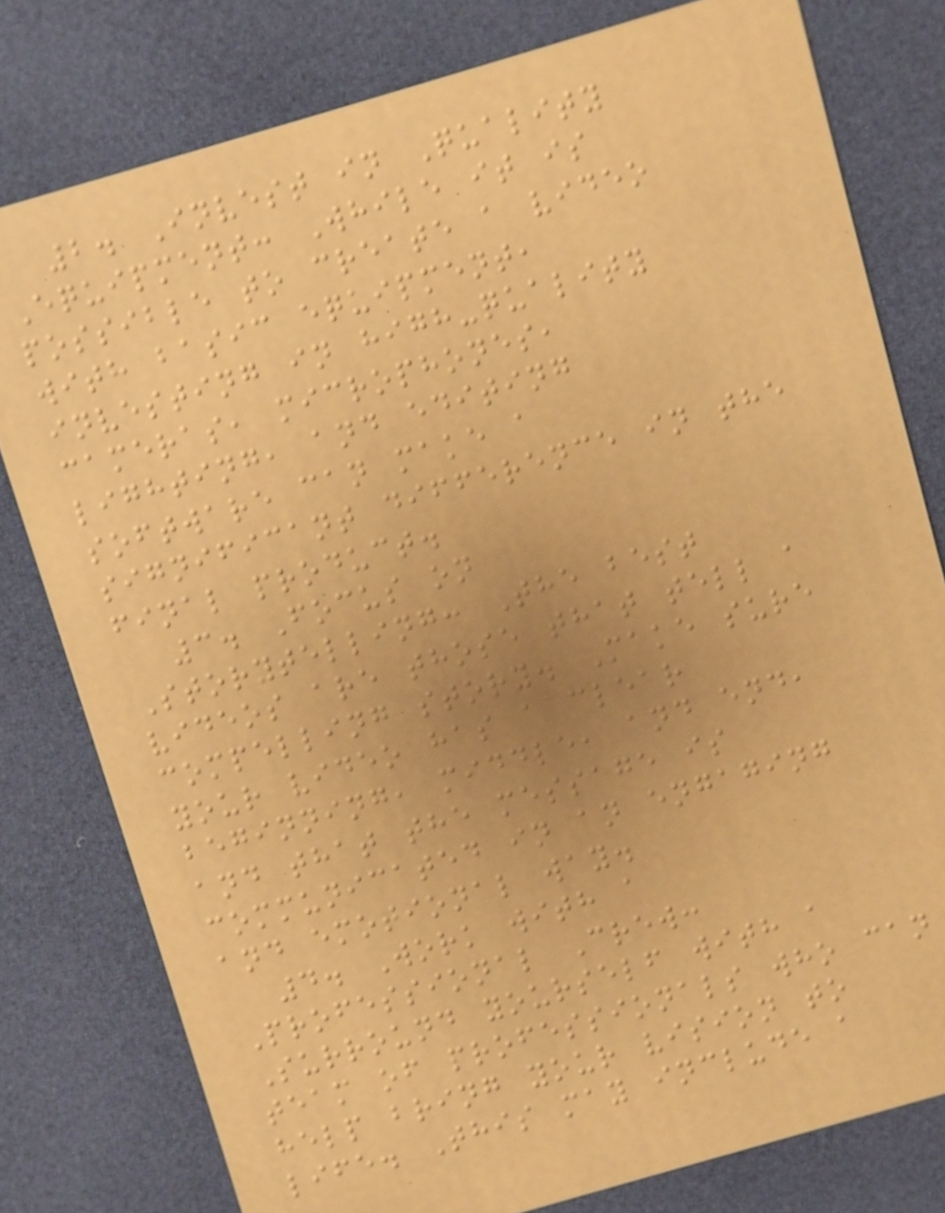2. Invest in Quality
Equipment: While it is
possible to create a video
with basic equipment,
investing in high-quality
cameras, microphones,
lighting, and editing
software can make a
significant difference in the
final product.
3. Focus on
Storytelling: The best
videos are those that tell a
compelling story. Make sure
your video has a clear
beginning, middle, and end,
and that the message is
communicated in an engaging
and emotional way.
4. Work with a
Professional Crew:
Surround yourself with a
team of professionals who can
help bring your vision to
life. This may include a
